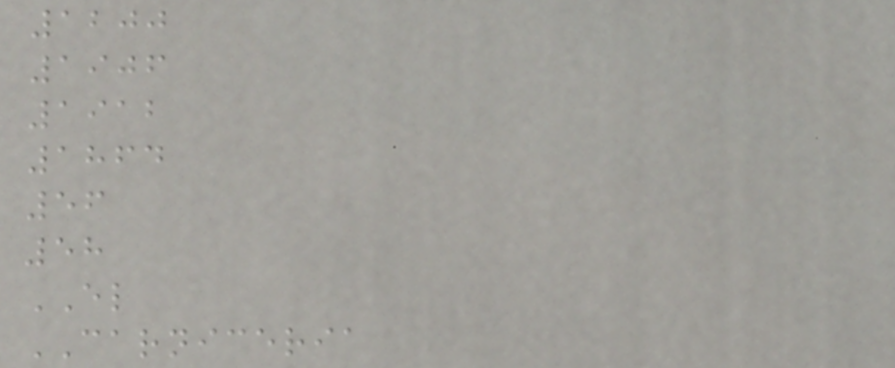1200
1906
1912
1864
56
58
EL
CARNICERIA
